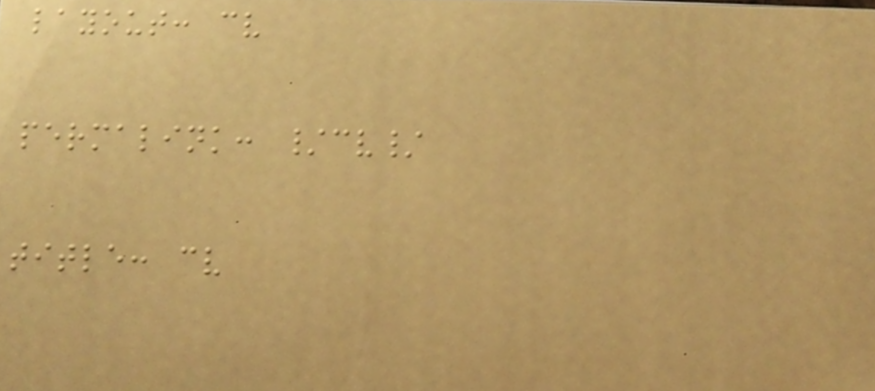layout: cv
permalink: /cv/
title: cv
